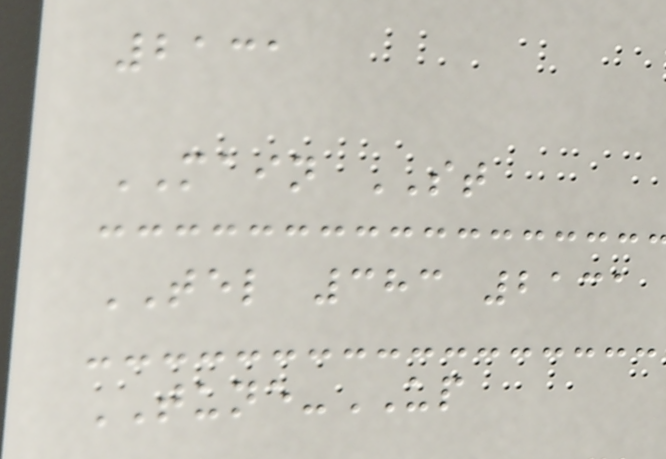2131
MAIN ST
TEL 383 2131
TUNE-UP
